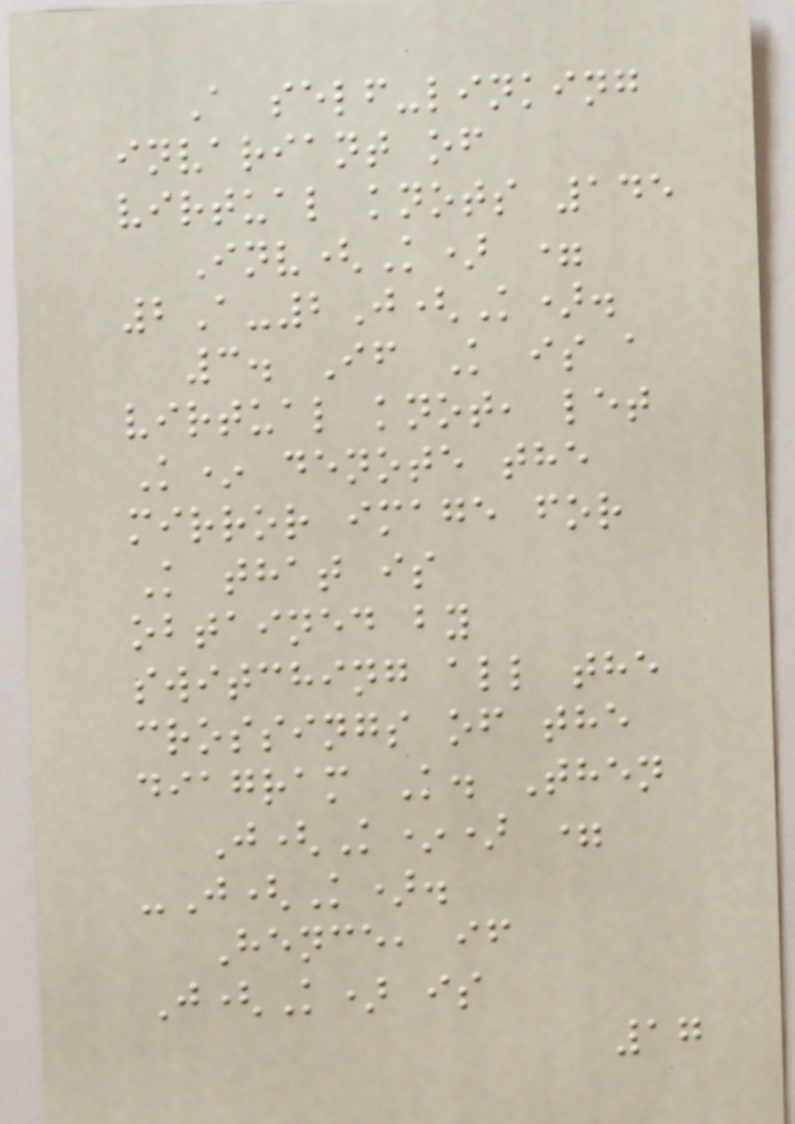A self-linking
invariant of
virtual knots 145
Inv(K) =
2A-2J(K).
3. If K is a
virtual knot, let
K* denote the
mirror image for
K that is
obtained by
switching all the
crossings of the
diagram K. Then
J(K*) =
-J(K).
Hence, if
J(K) is
17
